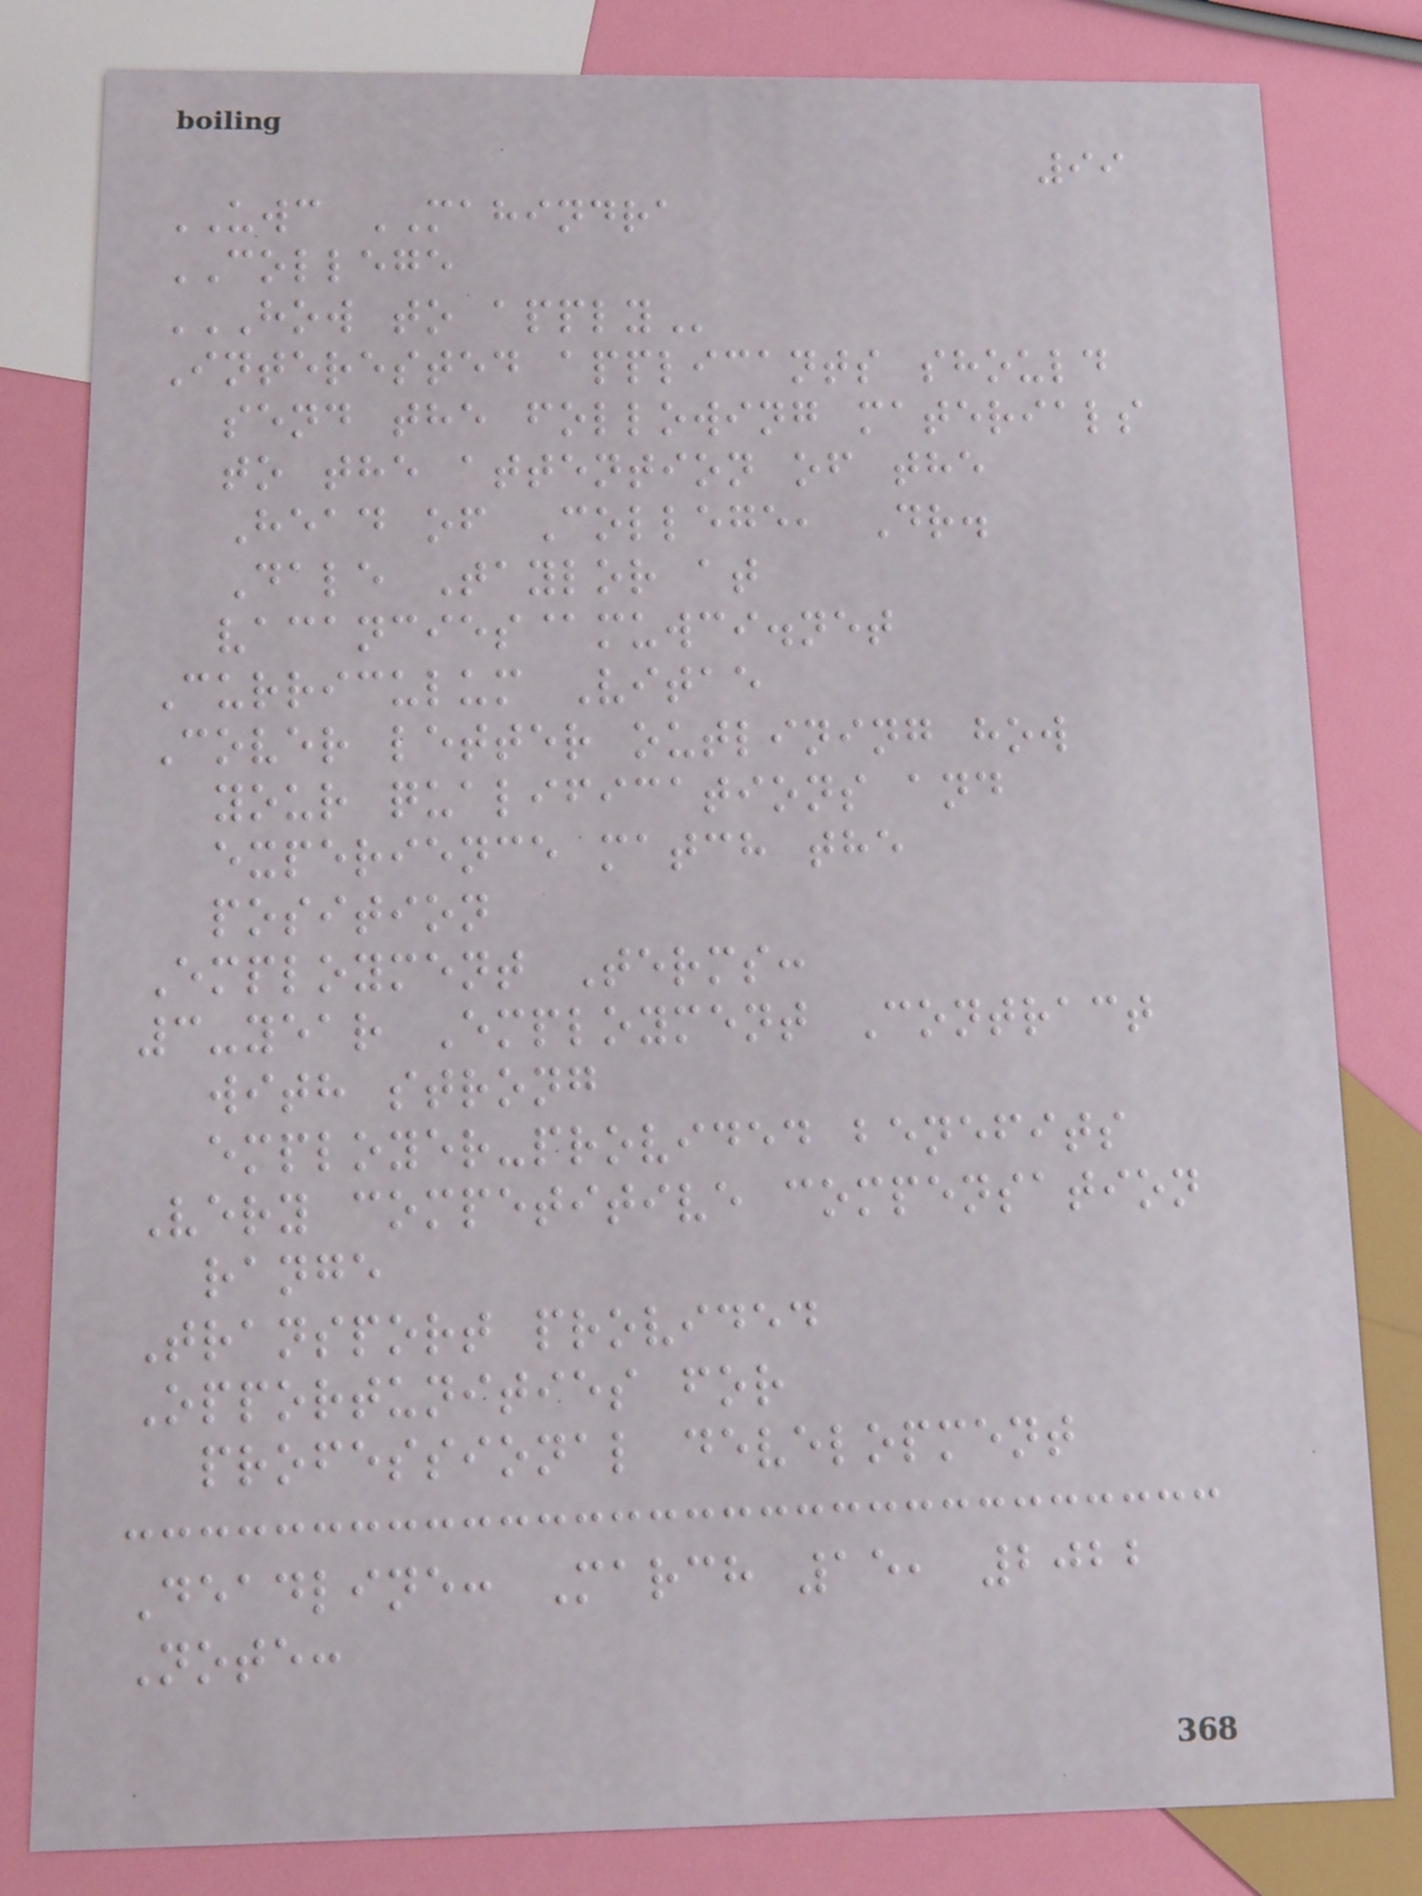99
UWC MAHINDRA
COLLEGE
HOW TO APPLY
Interested applicants should
send the following materials
to the attention of the
Head of College, Dr.
Dale Taylor at
vacancies@muwci.net
Curriculum Vitae
Cover letter outlining how
your qualifications and
experience match the
position
Employment Terms:
3-year Employment Contract
with strong
employer-provided benefits
Very competitive compensation
range
Transport provided
Opportunities for
professional development
Deadline: March 15, 2022
Note:
